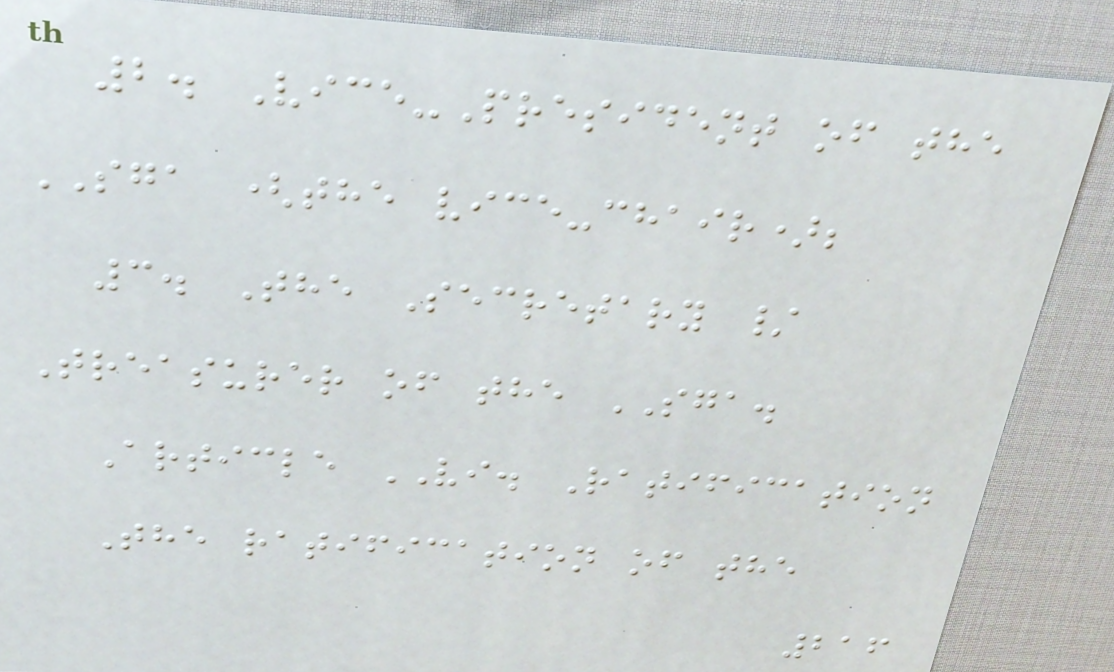2. Vice-President of the
SGA (the vice-chair);
3. The Secretary /
Treasurer of the SGA.
Article VI. Ratification
The ratification of the
216
